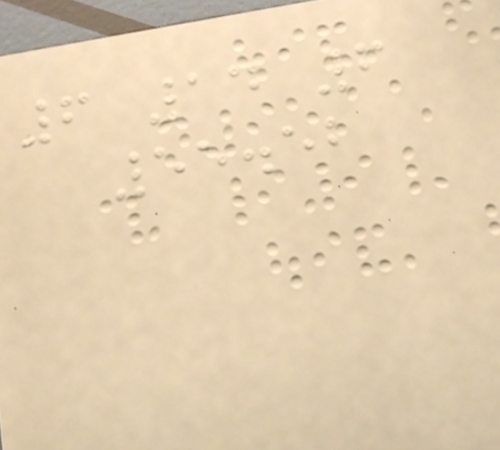6 14 6
55.52
